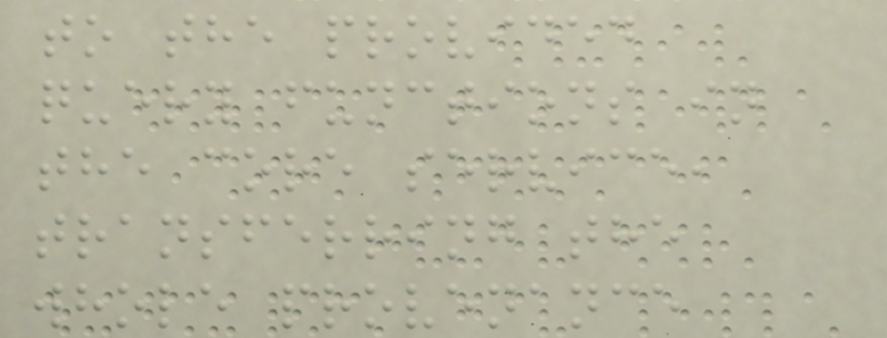to the provided
query functions in
the core service,
transferring the
whole provenance
